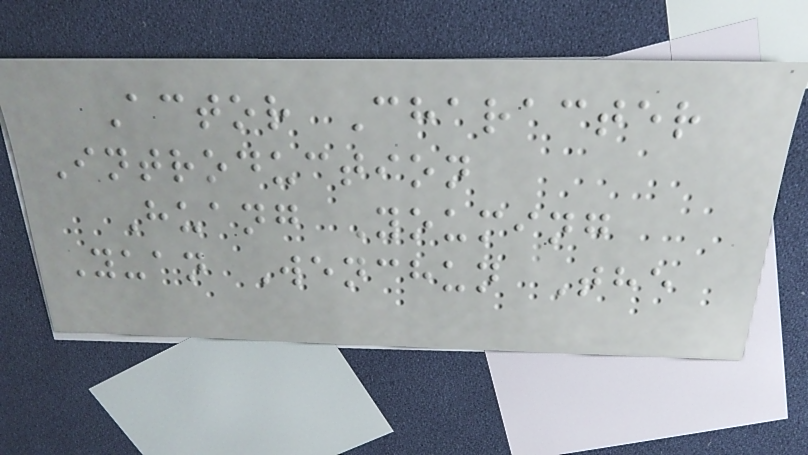Actor Character
Introduction
Huang Youming
Yuan Wenchun The
